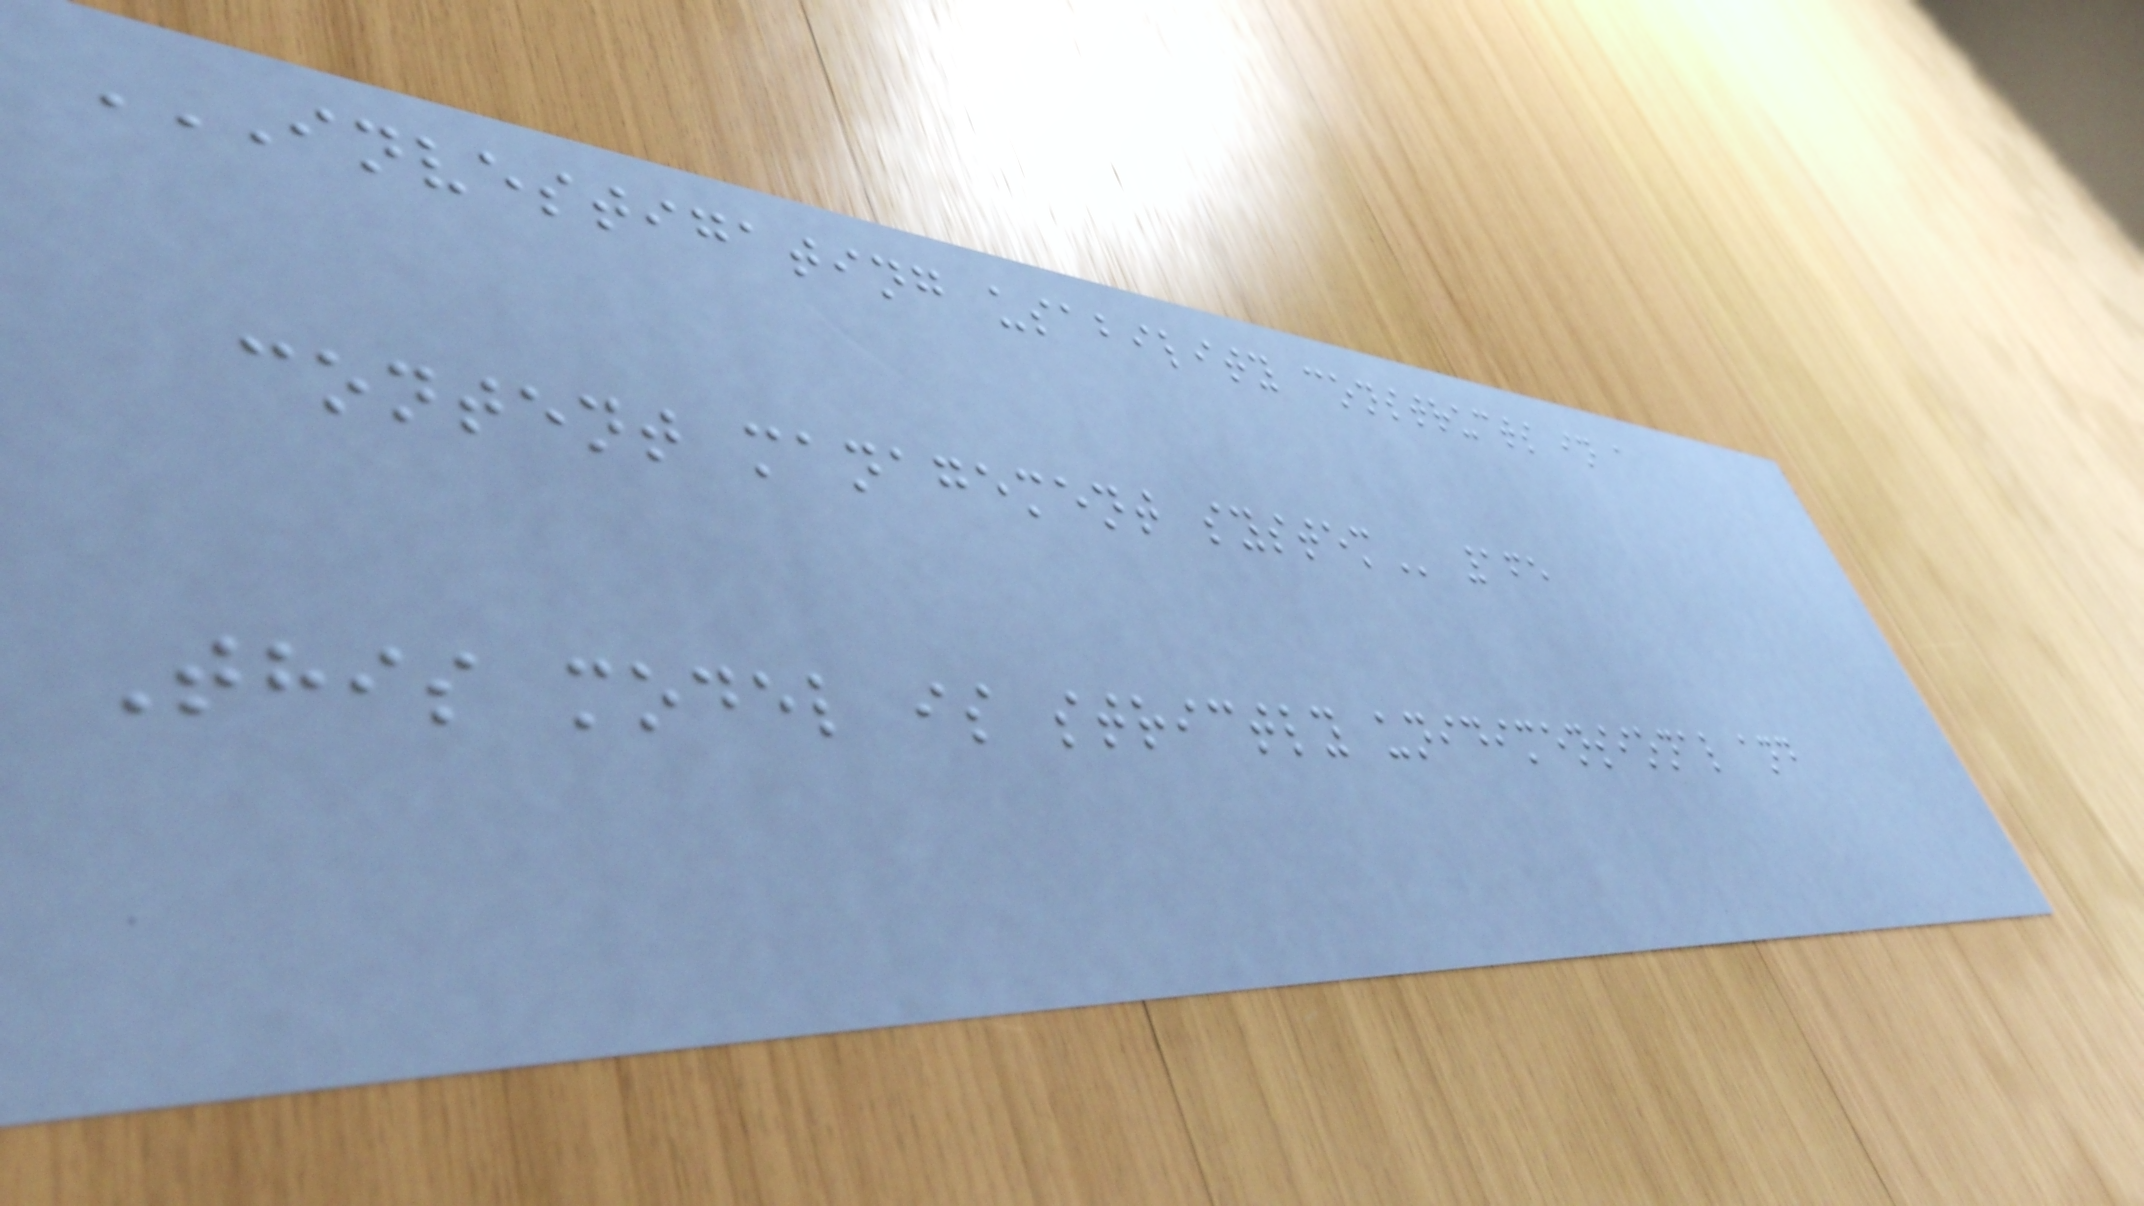INVESTIGATING USABILITY CONSTRUCTS IN A
CONTENT MANAGEMENT SYSTEM 165
This model is strictly unidimensional and
